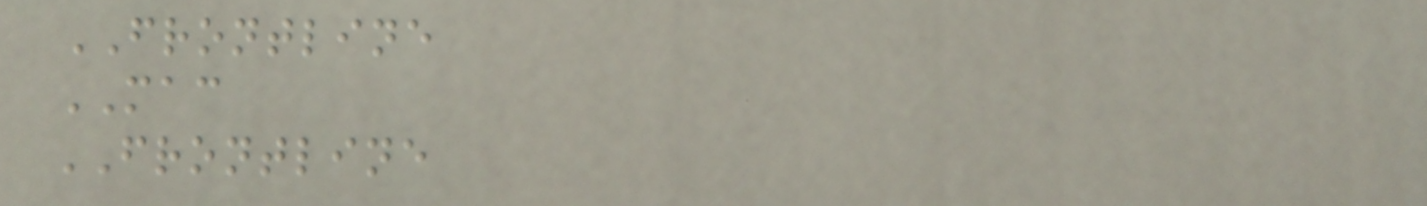FRONTLINE
MAC
FRONTLINE
